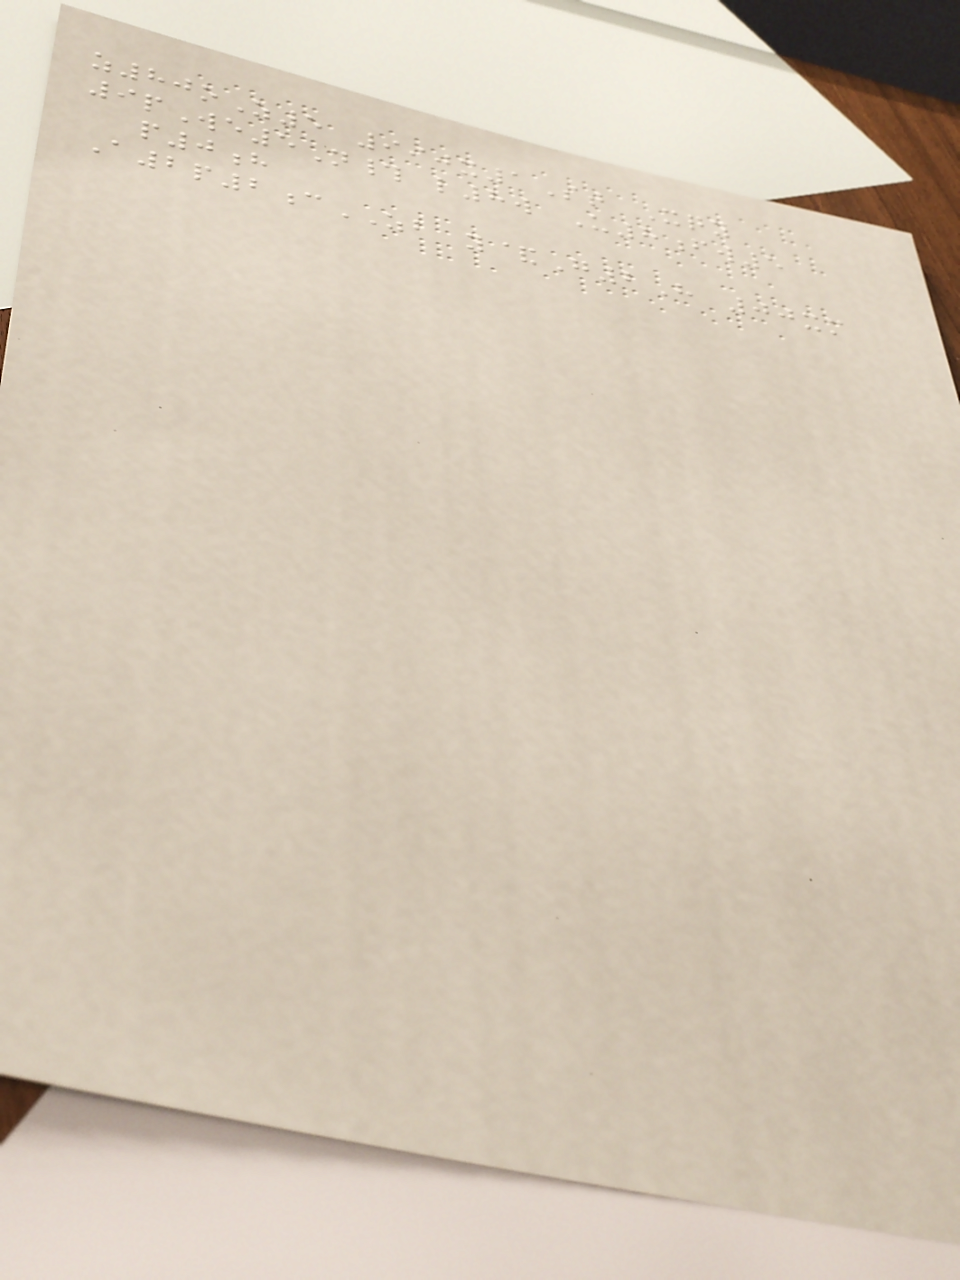z80oZ5 990x1St Xqy
9pWe5N# l8w U8fw5
p0h
A2p2cZB y&G2H 00xm
